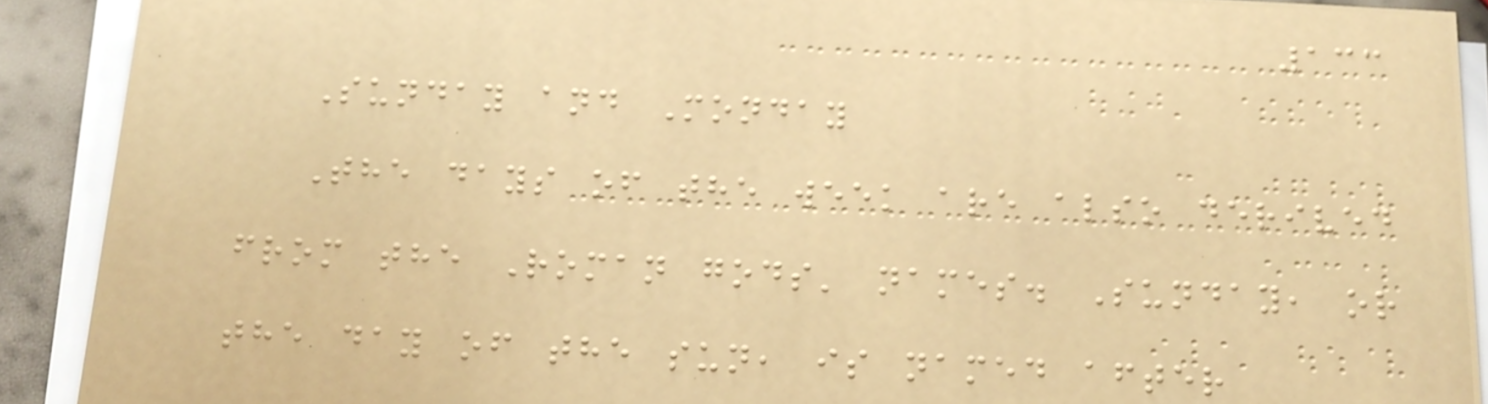133
Sunday and Monday
The days of the week are also derived
from the Roman gods' names. Sunday, or
the day of the sun, is named after
